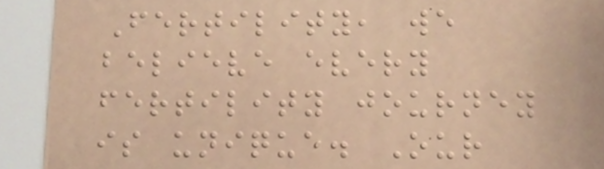Fertility, we
believe every
fertility journey
is unique. Our
